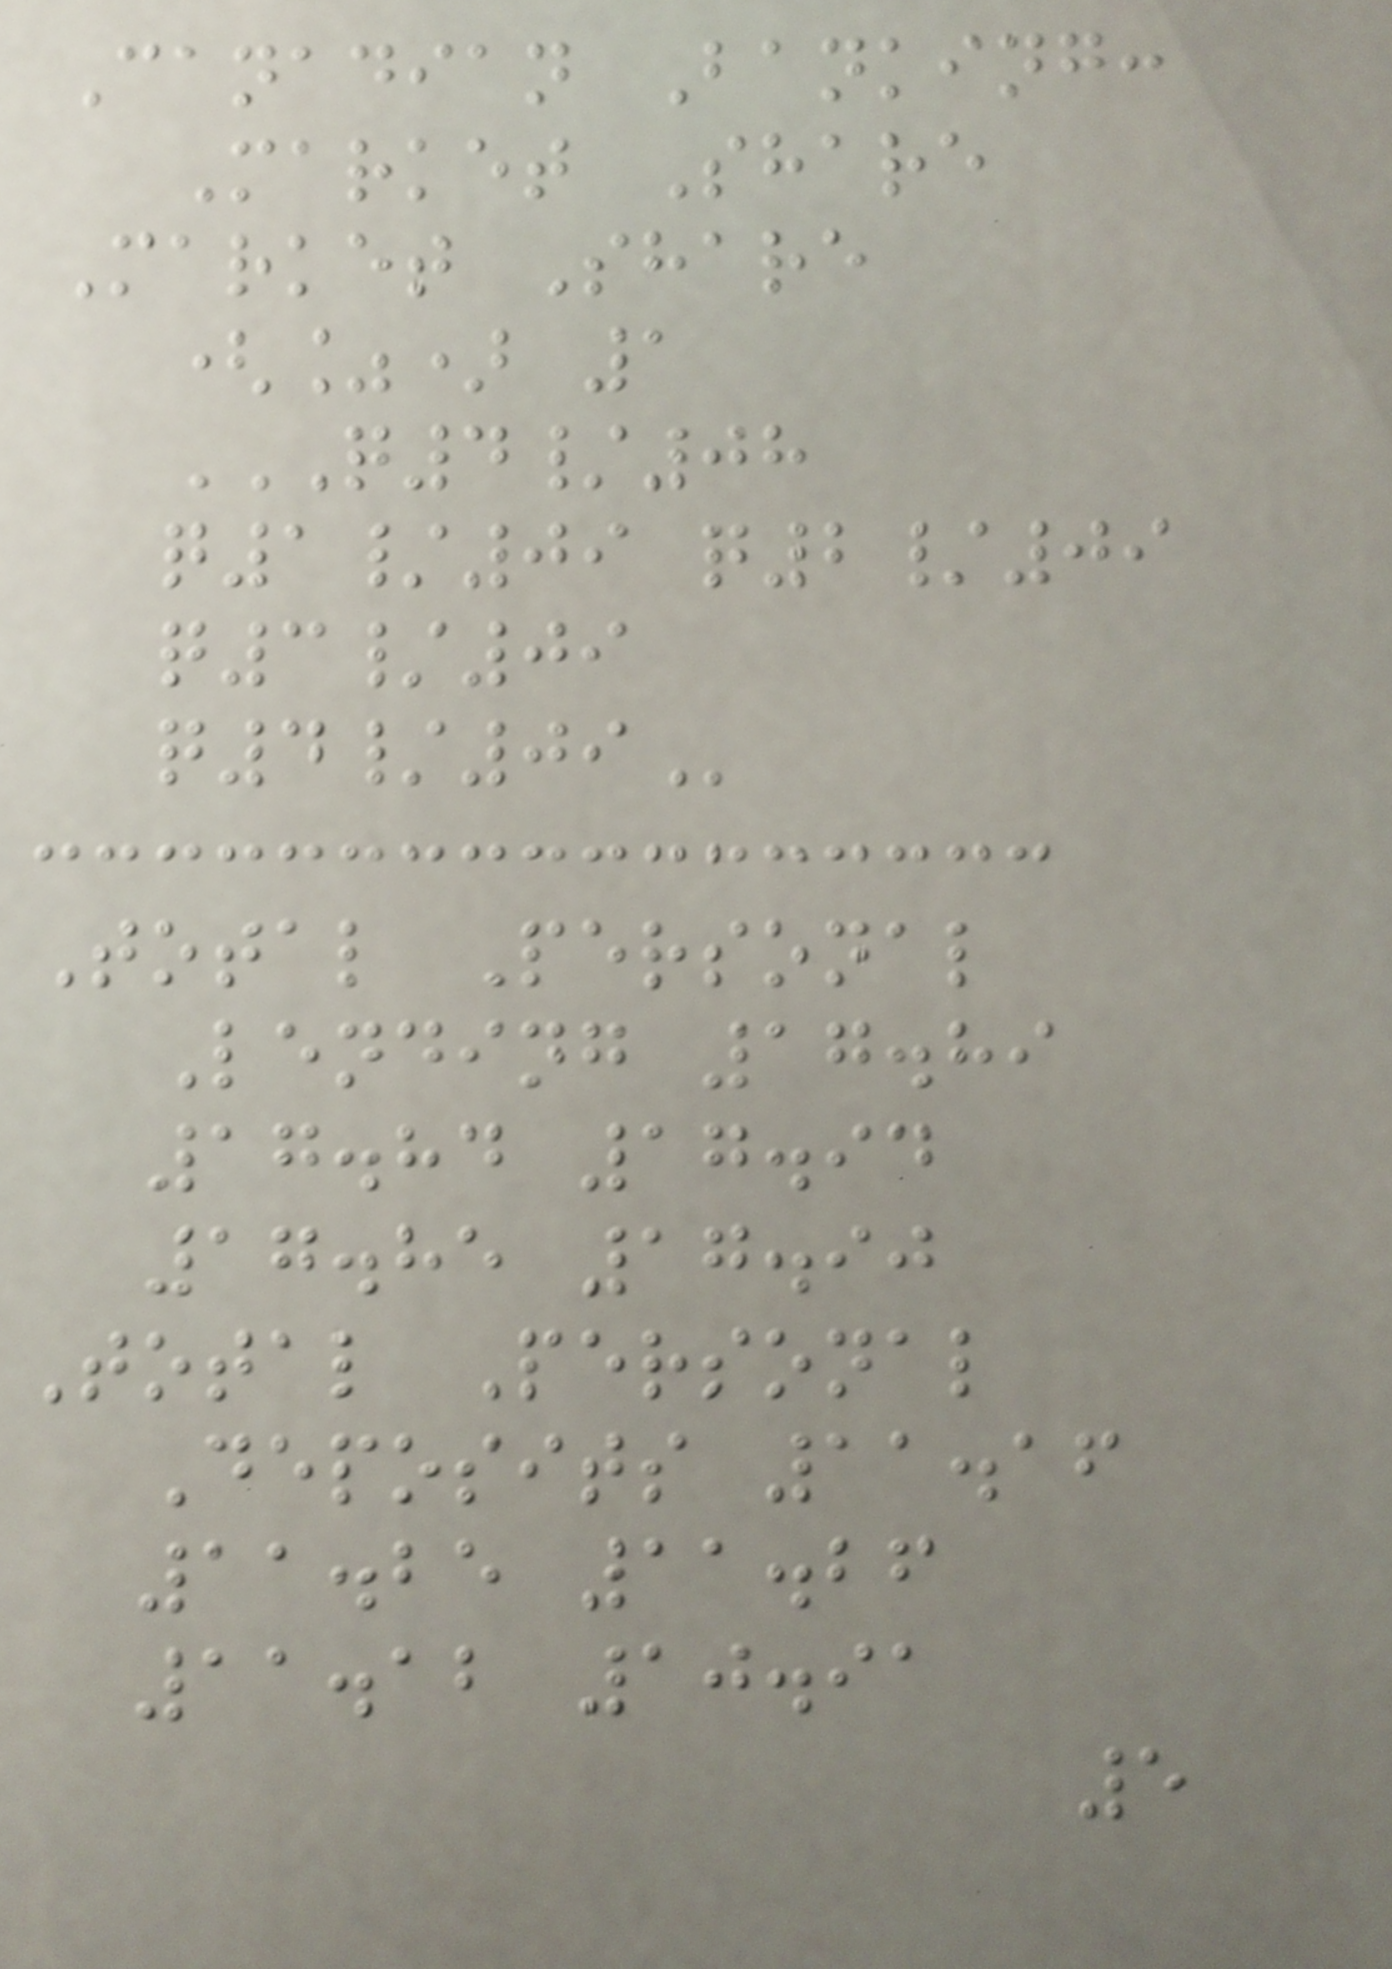Canadian Banking:
Market Share
Market Share
(%) 1
Q4/08
Q1/09 Q2/09
Q3/09
Q4/09
Total Personal
Lending 17.89
17.84 17.94
17.85 17.90
Total Personal
Deposits 11.16
11.25 11.26
11.12 10.91
5
